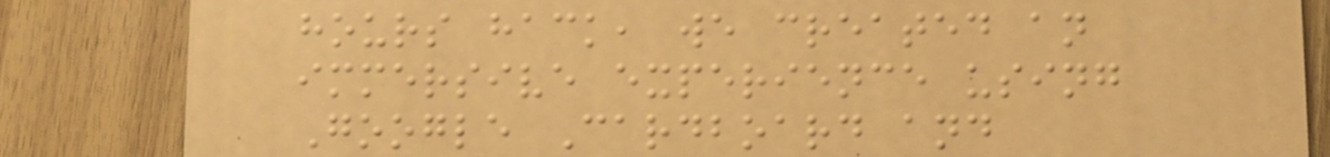hours hack, we created an
immersive experience using
Google Cardboard and
